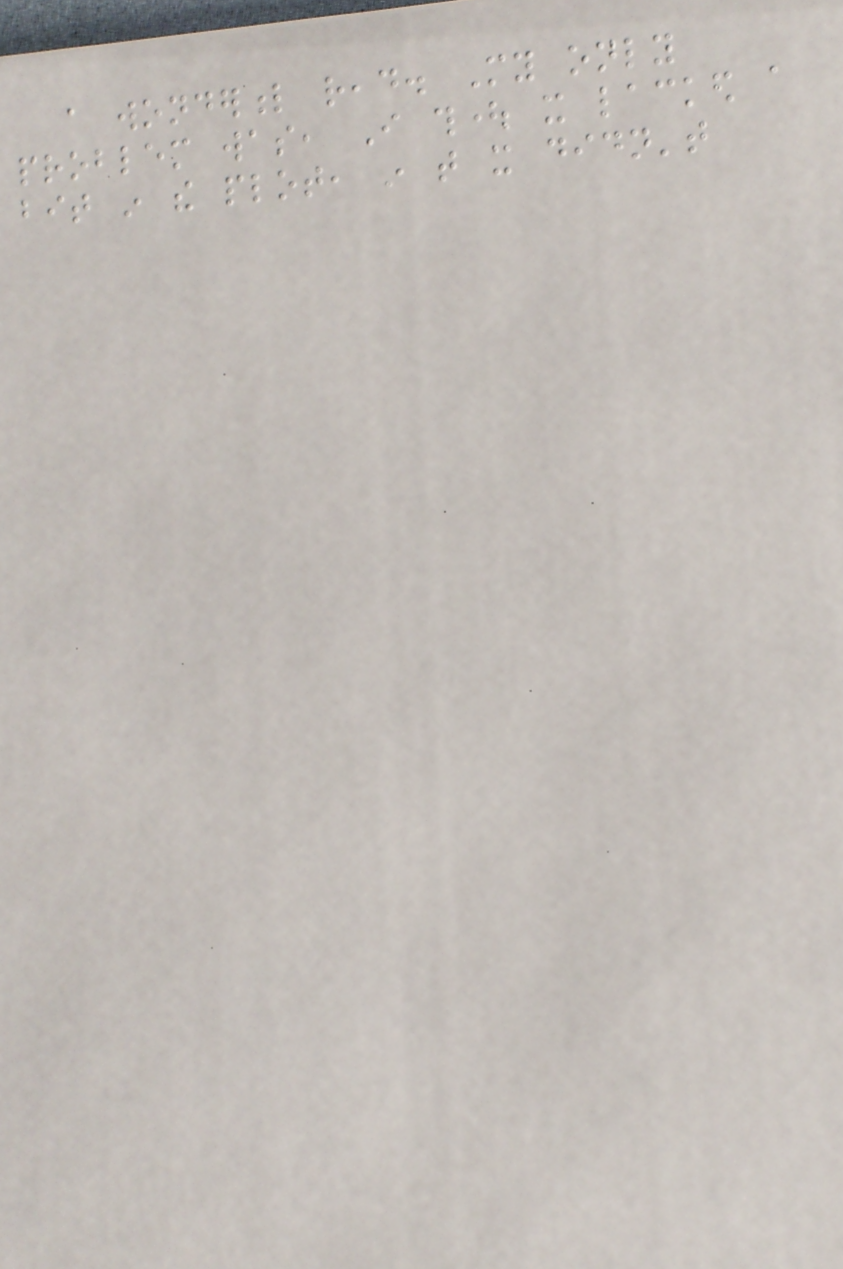a wonderful read. My only
problem was, I thought it lacked a
bit in the plot, in that it didn't
